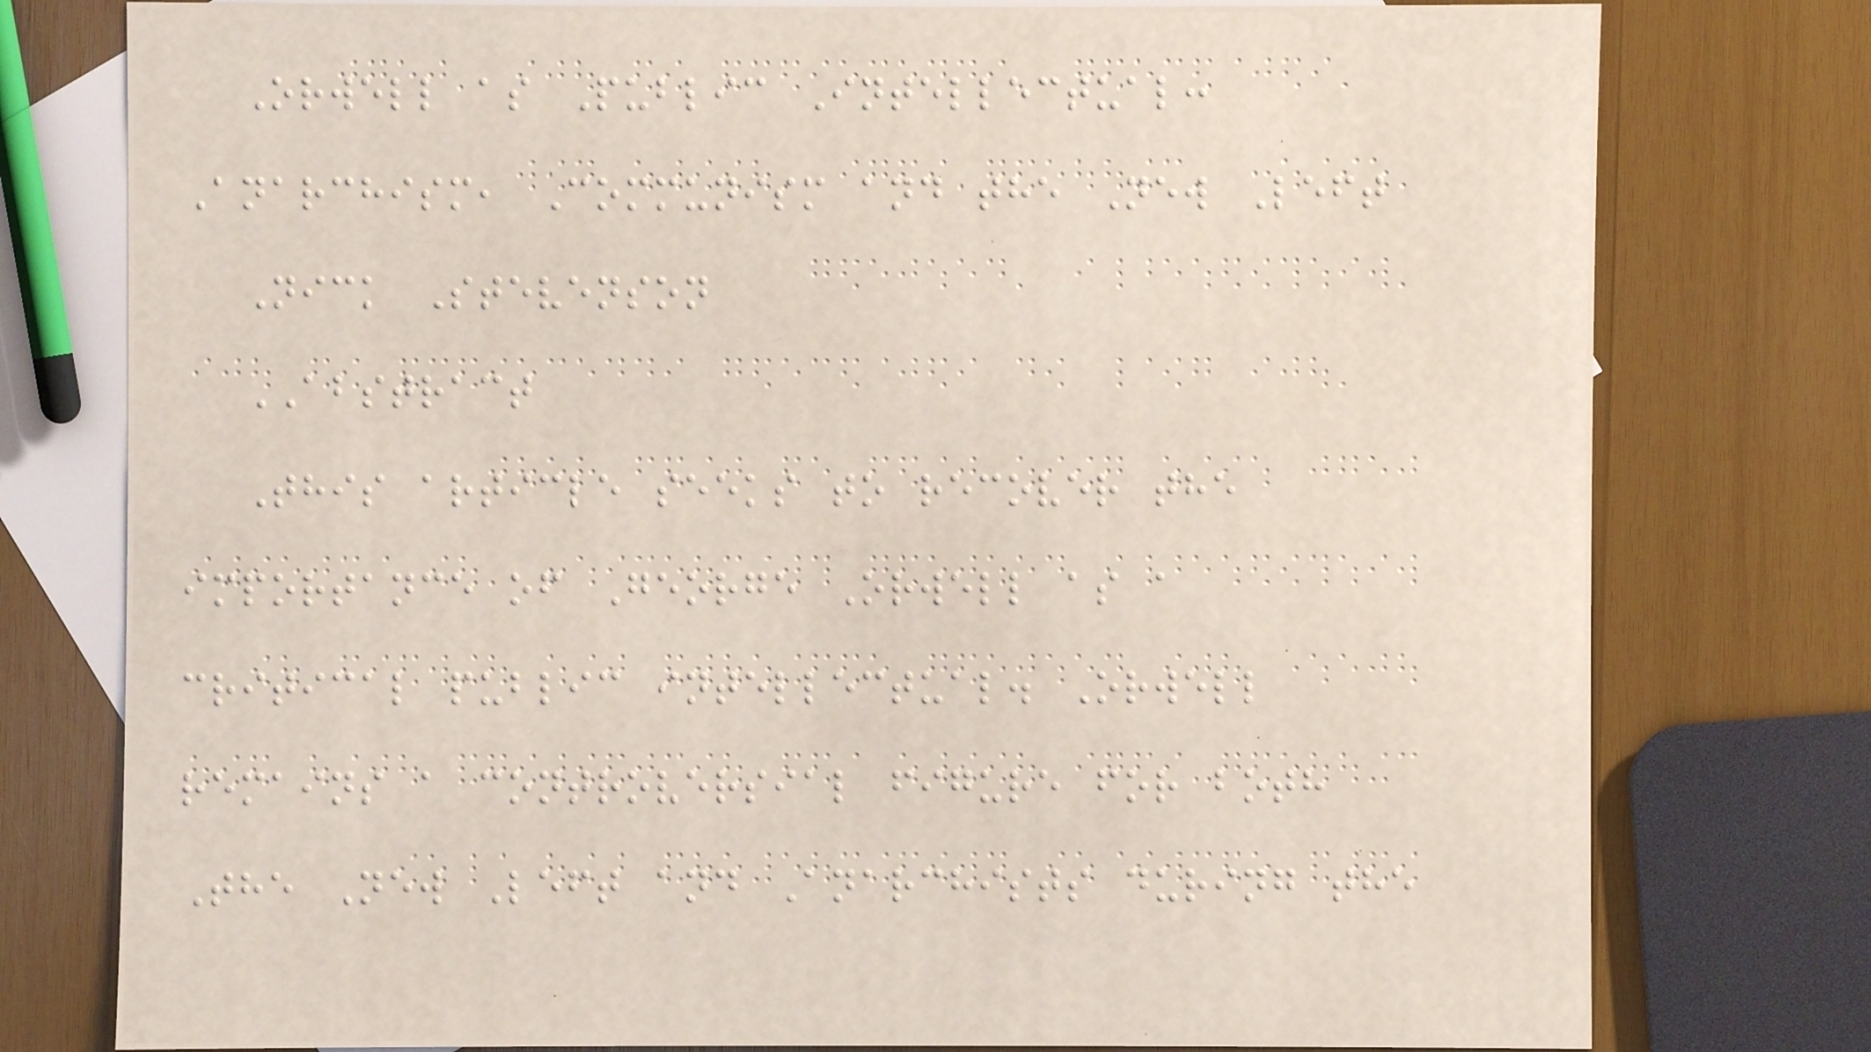Orwell as Public Intellectual:
Anarchism, Communism and the New Left
Nick Stevenson
ABSTRACT
This article seeks to recover the
importance of George Orwell as a
critical public intellectual. Orwell
remains a controversial figure for both
The New Left and Anarchists during the
